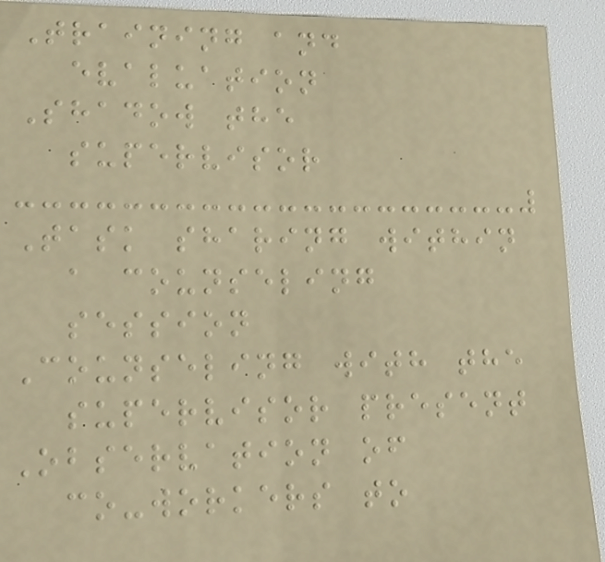Training and
evaluation
Shadow the
supervisor
Task sharing within
a counseling
session
Counseling with the
supervisor present
Observation of
co-workers to
